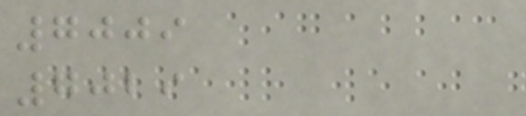7009
7029
